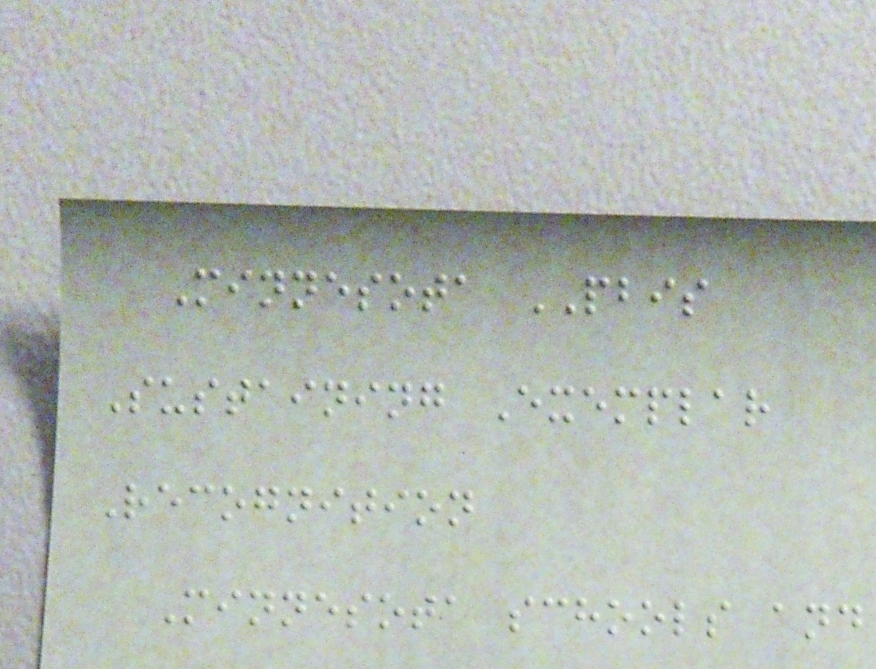Minnesota PBIS
Sustaining Exemplar
Recognition
Minnesota schools and
